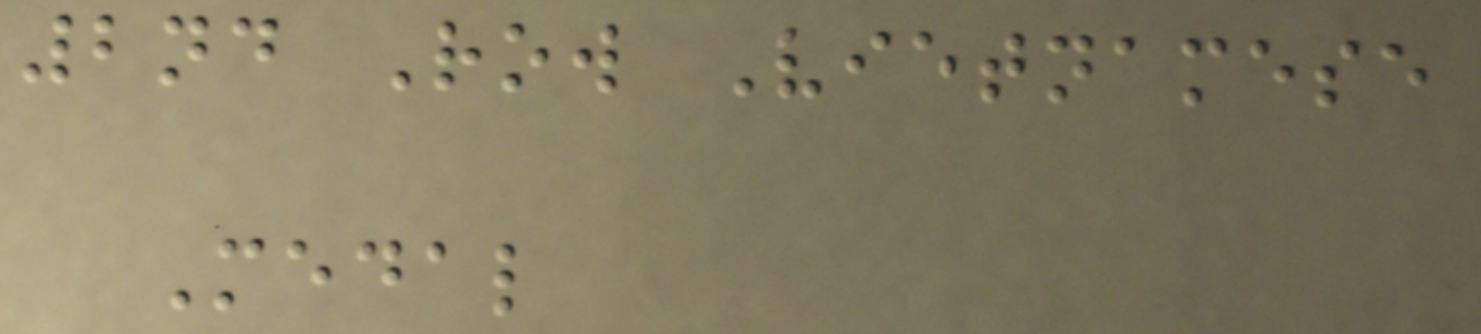2nd Row Vietnamese
Medal
